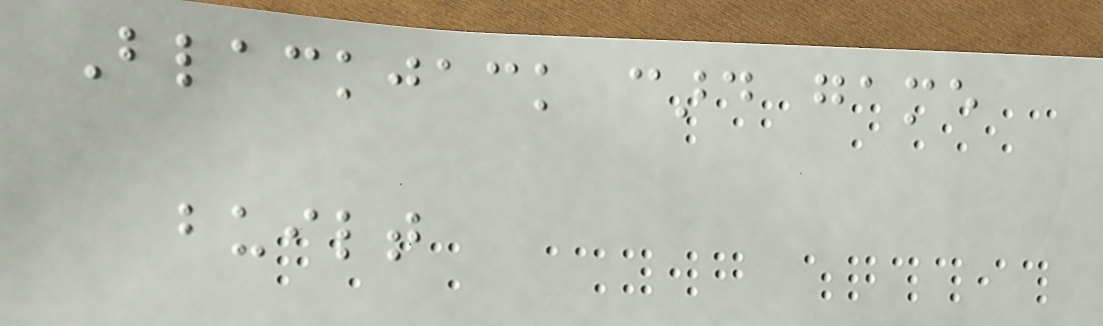Blackjack card game
built
